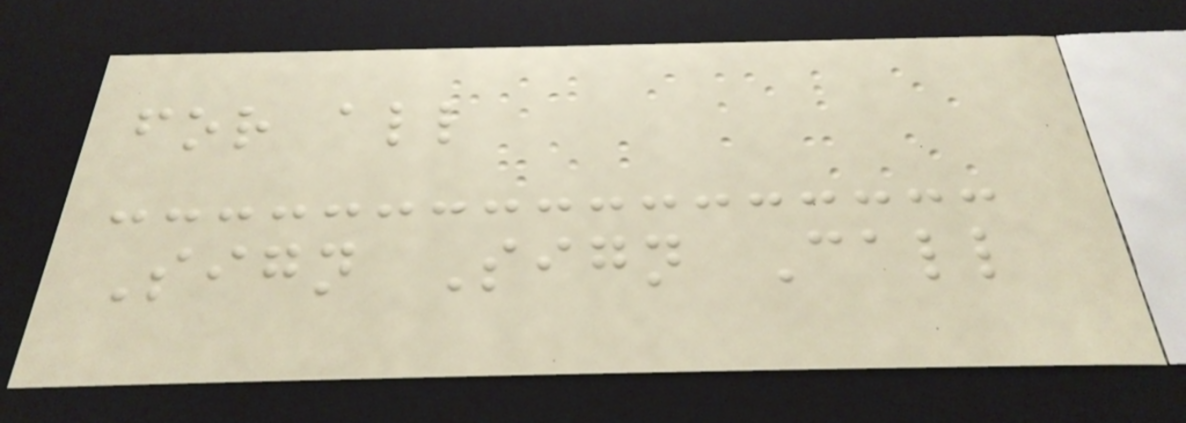for all
Sign Sign Call
